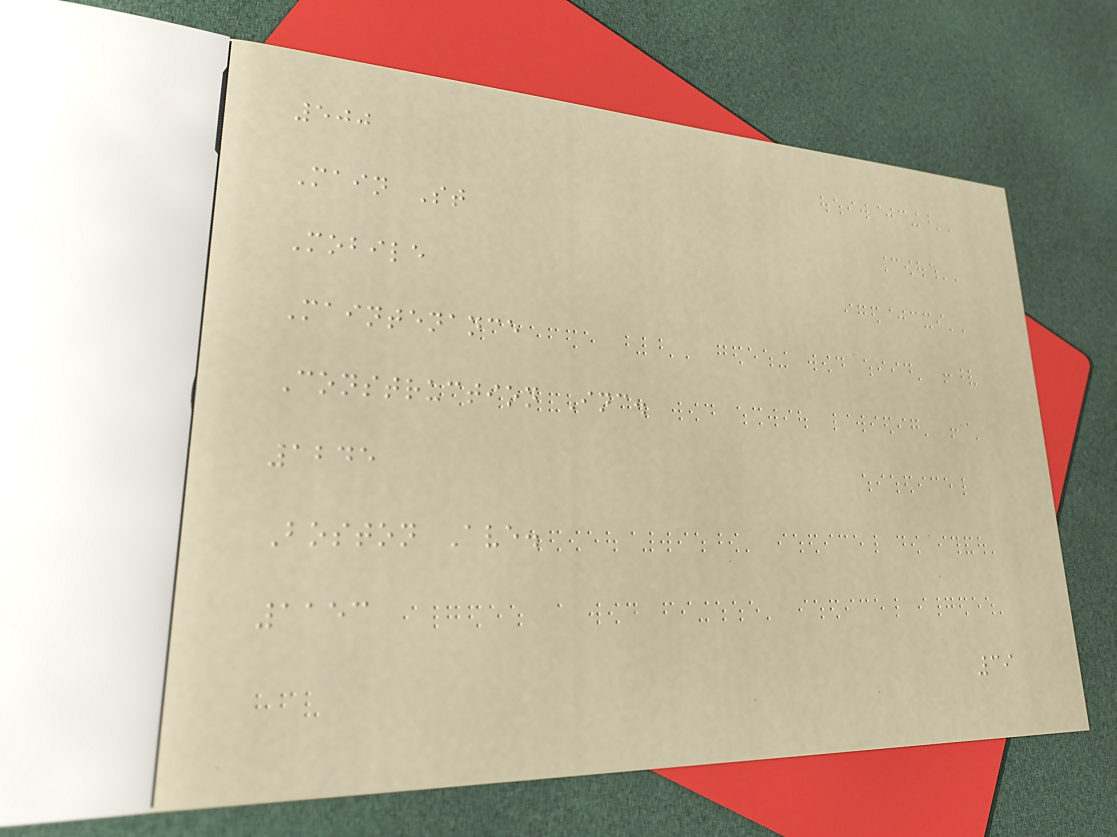500
Main St
Mobile
Maintenance
Construction Inc.
1245
Boston Ave.
1153
39
